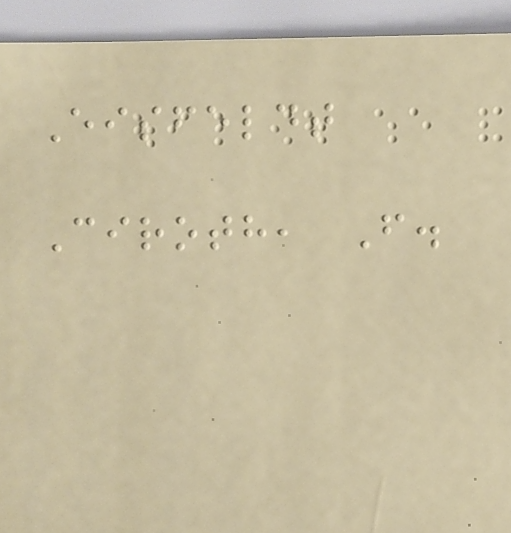Eisfeldt
Ciroth, F.
